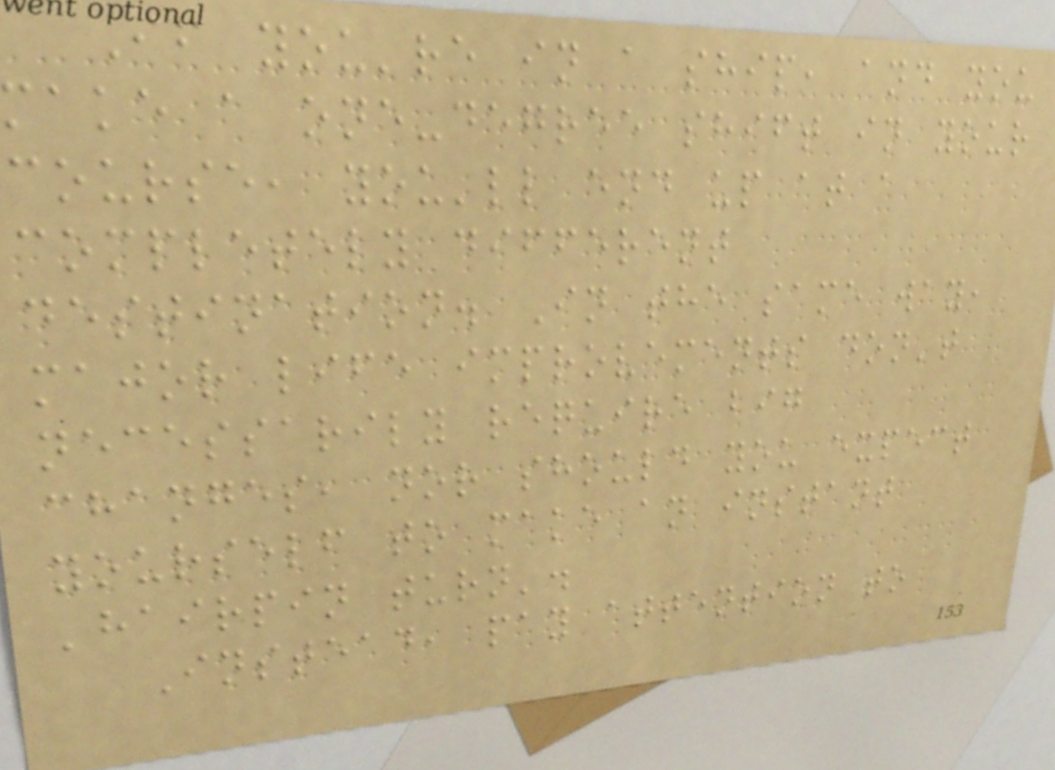If you're in a ship, and you
make a one-degree shift in your
course, you'll end up at a
completely different
destination. In the same way,
major life improvements don't
necessarily require big
changes, nor should you expect
yourself to make an instant
'hairpin turn'.
Instead, pay attention to
